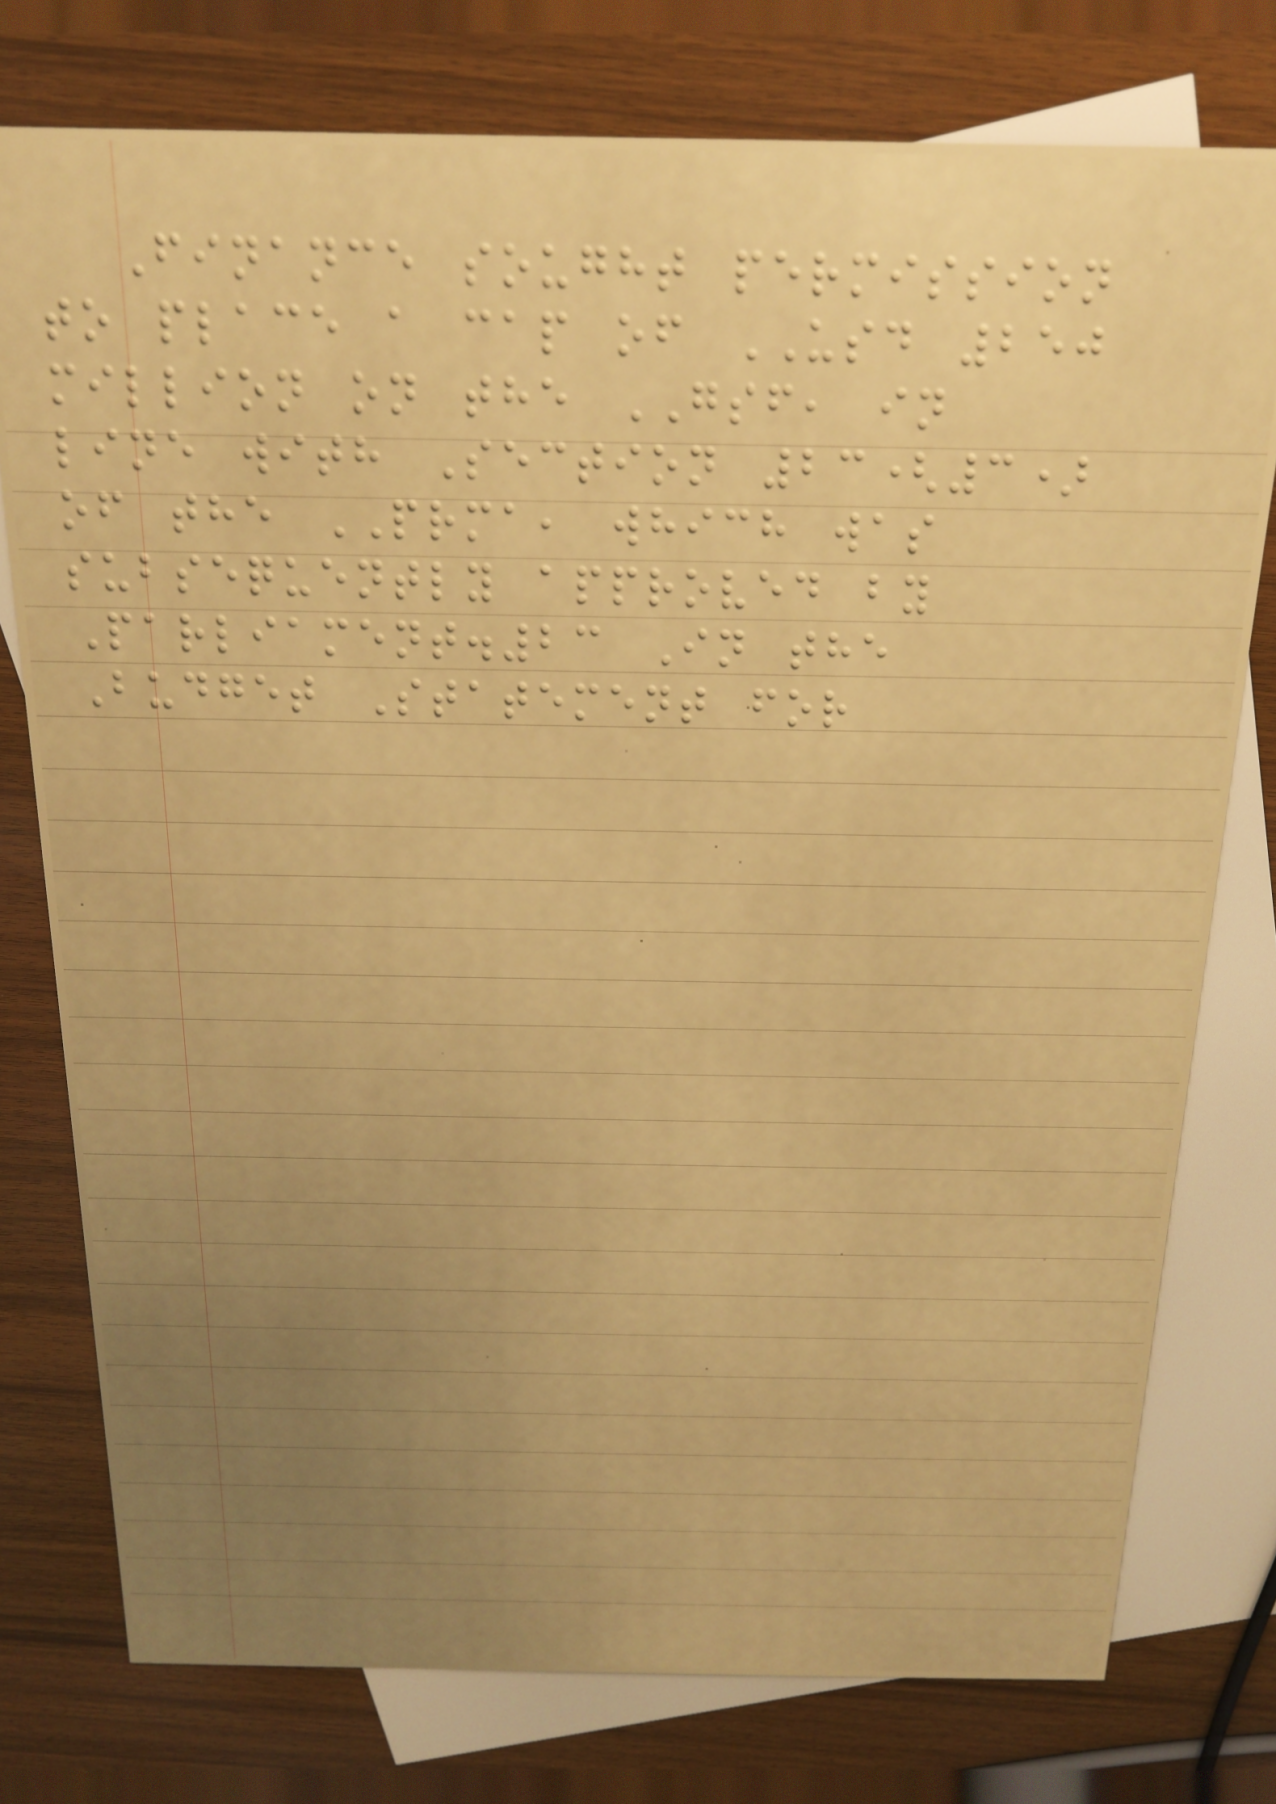Finance sought permission
to place a cap of USD 250
million on the GSF, in
line with Section 23(3)
of the PRMA, which was
subsequently approved by
Parliament.23 In the
Budget Statement for
